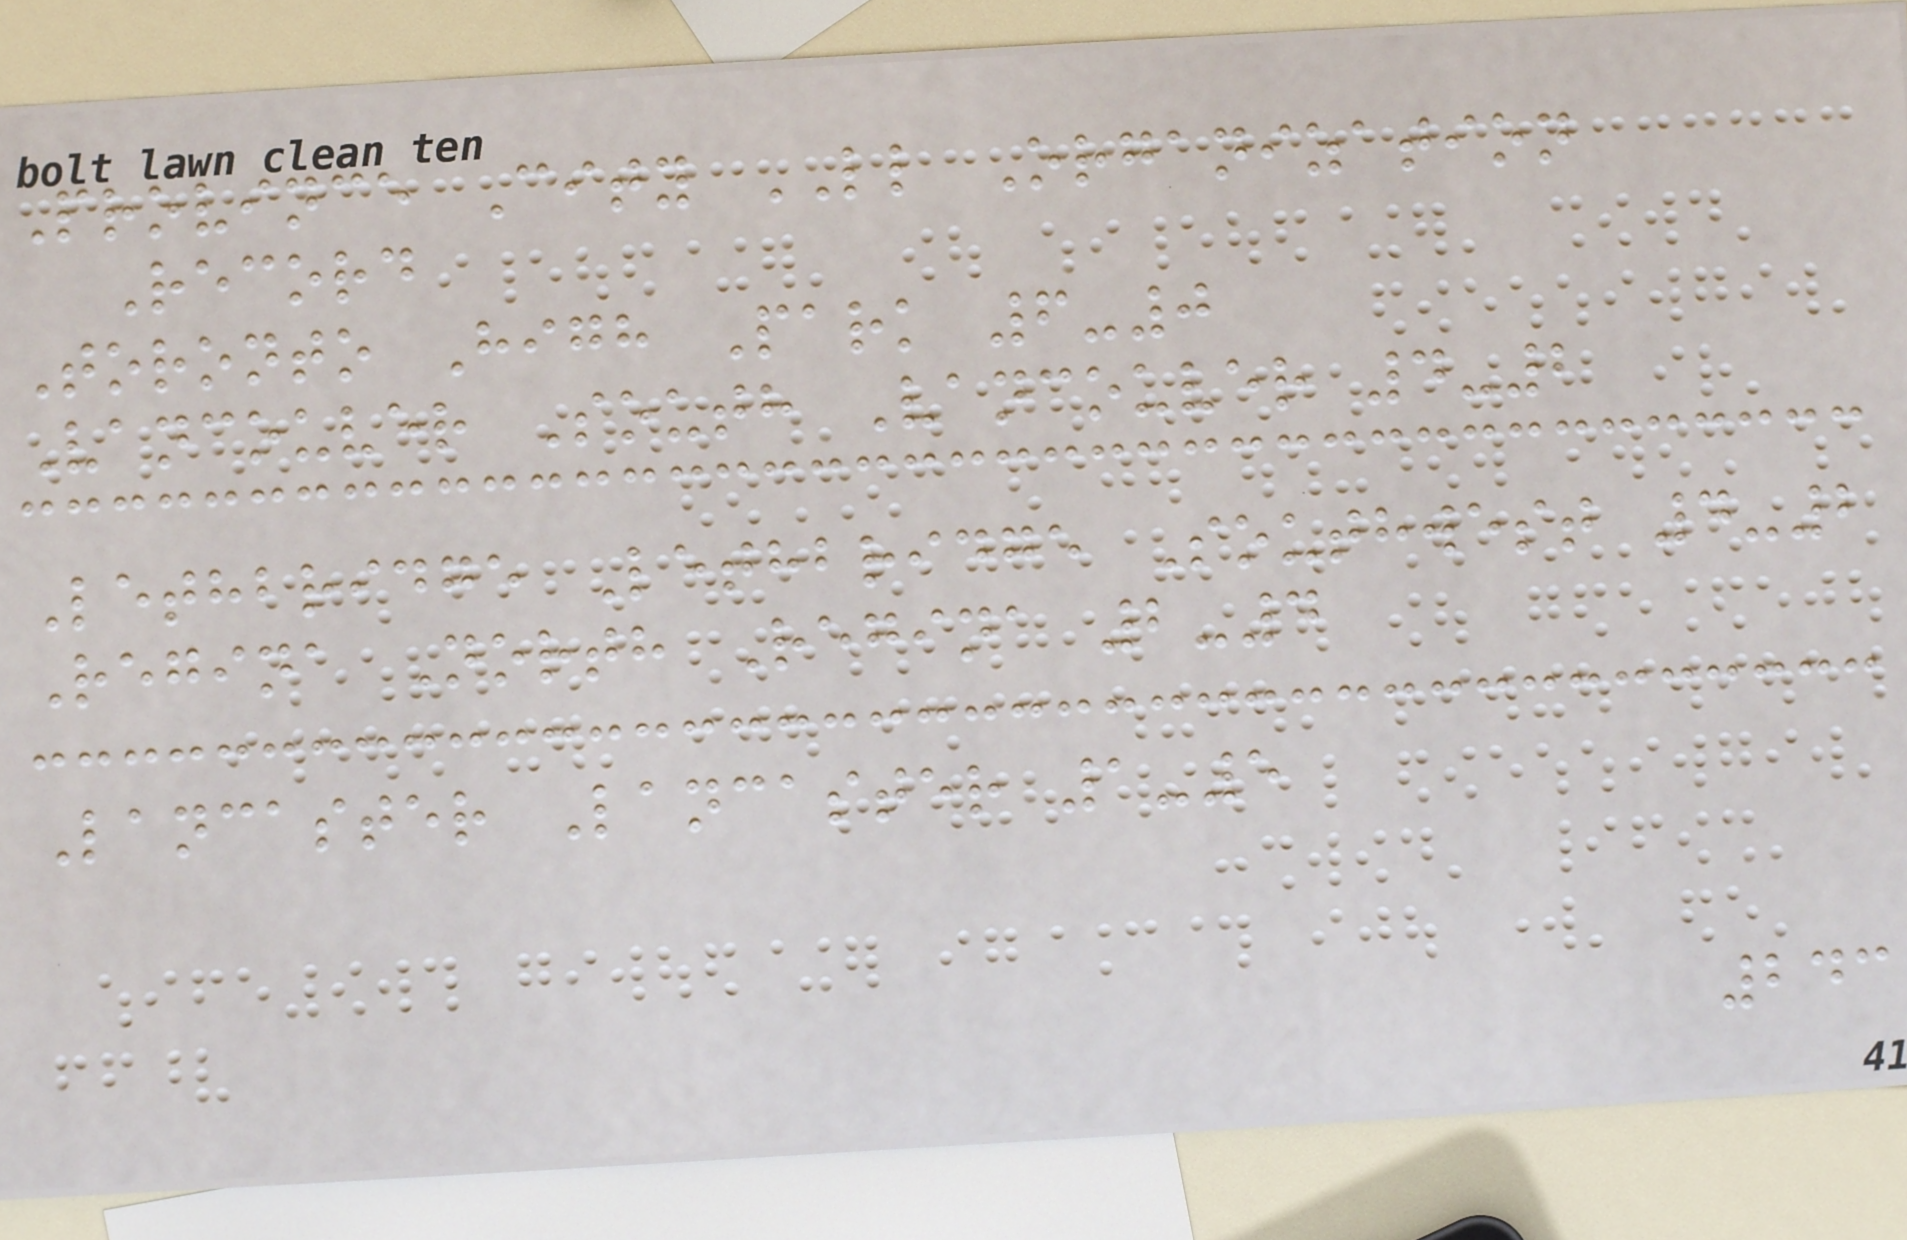Province City LL Organization
Record
Toronto High Park 6-0
Vancouver South Vancouver 4-2
Lethbridge Lethbridge Southwest 4-2
Regina North Regina 2-4
Lancaster Lancaster 1-5
243
